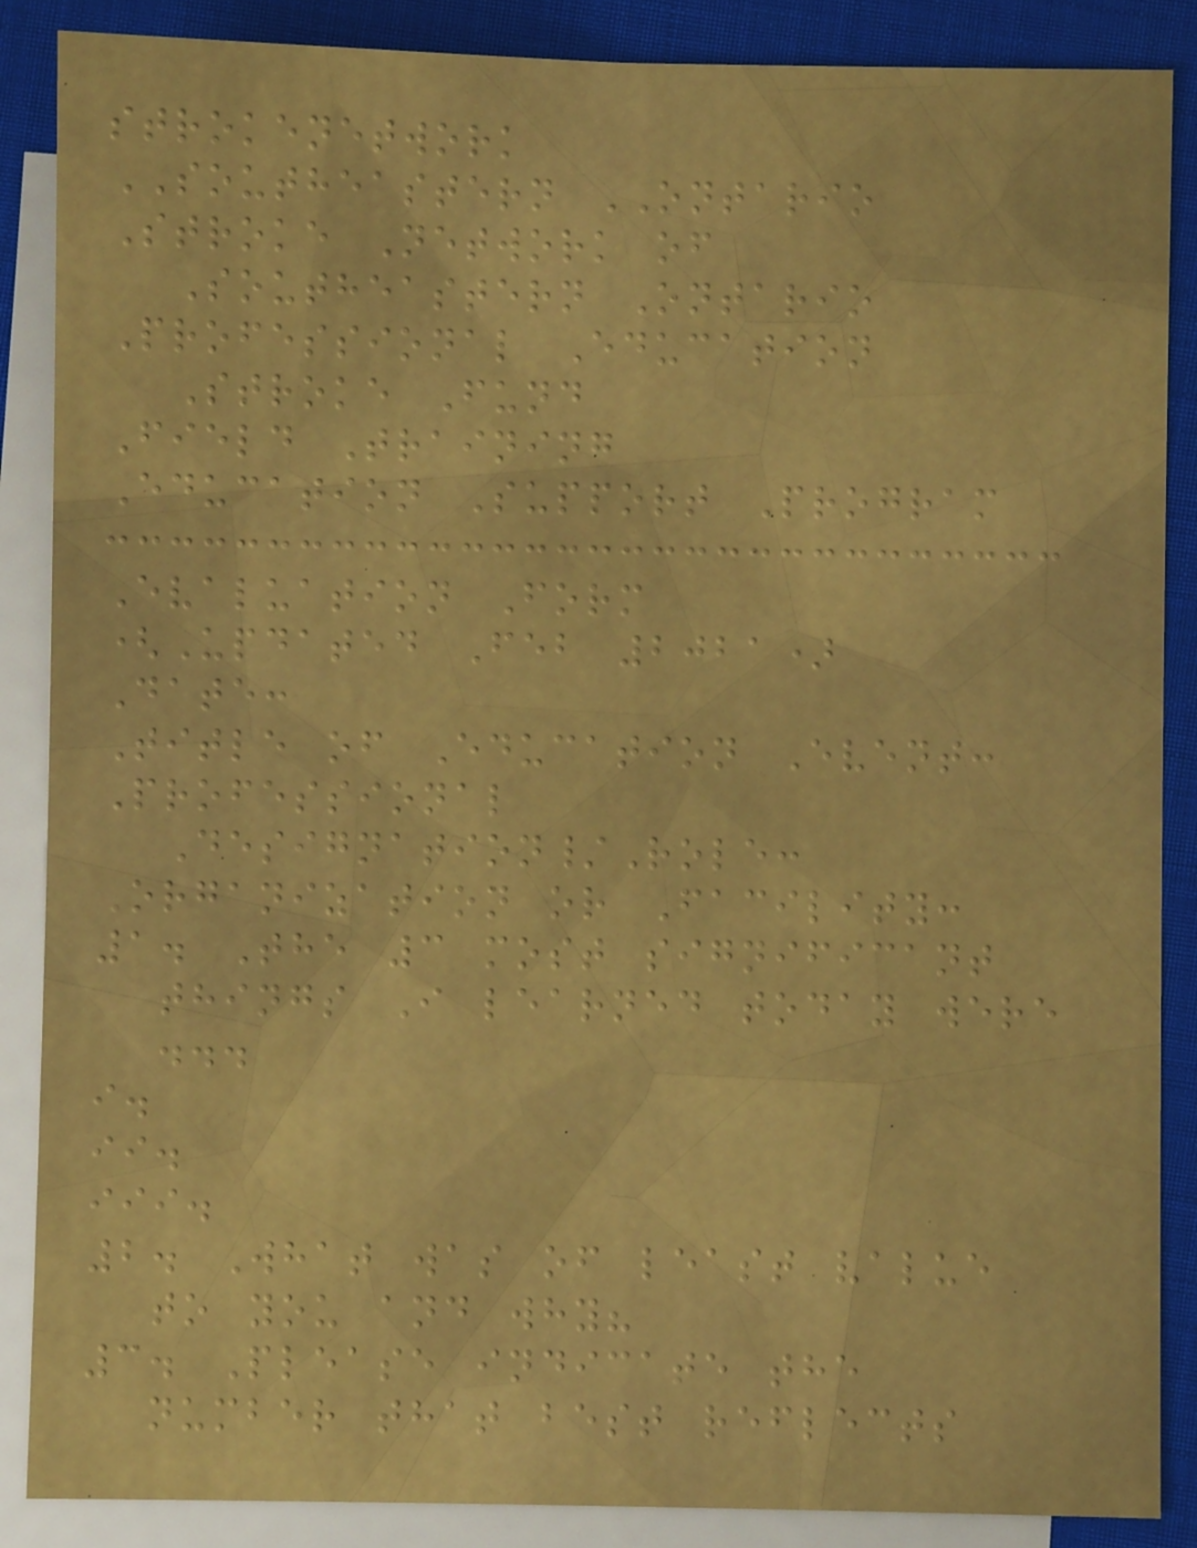strokenetwork
SOUTHEASTERN ONTARIO
Stroke Network of
Southeastern Ontario
Professional Education
Stroke Fund
Field Training
Education Support Program
Evaluation Form
(Updated Feb 2021)
Date:
Title of Education Event:
Professional
Designation/Role:
Organization or Facility:
1. The 3 most significant
things I learned today were
...
i.
ii.
iii.
2. What was of least value
to you and why?
3. Please indicate the
number that best reflects
